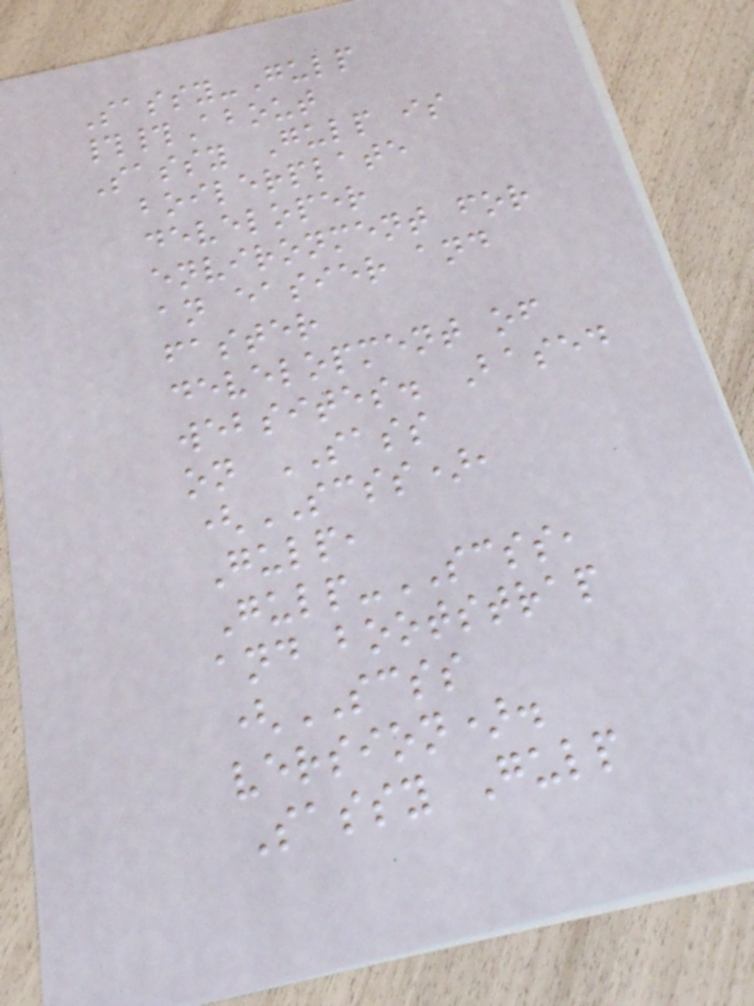Sassy-Gulp
##About
Sassy Gulp is
boilerplate
developer
environment for
an easier and
faster
development of
websites. Based
on SASS
(SCSS),
Gulp,
Gulp-SCSS,
and bootstrap
(SCSS
version).
Sassy Gulp
